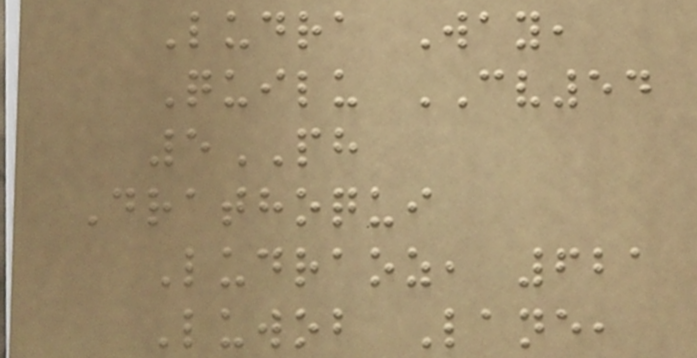Ludra Way,
Quilu CV54
5PH
Drathoqui
Ludraoz, 621
Luwob Lane,
